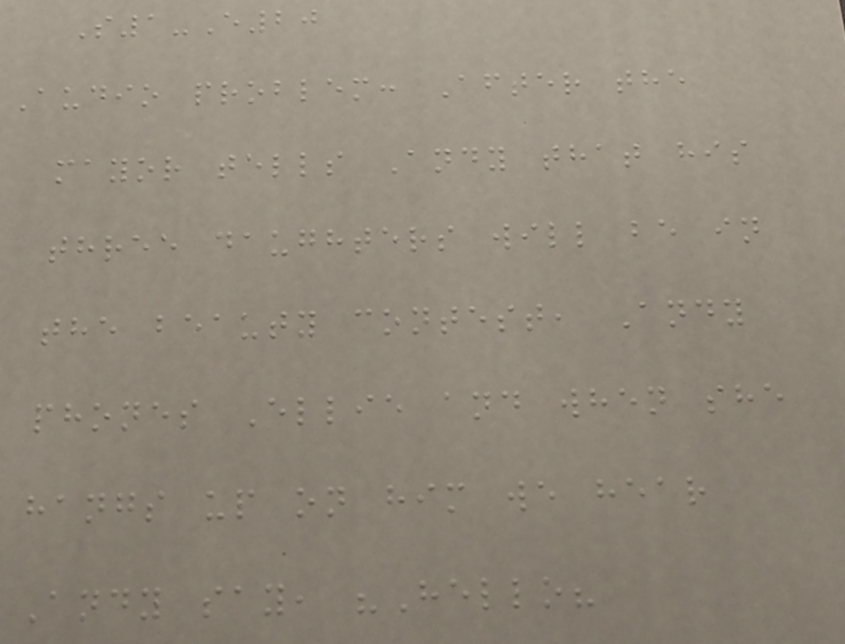S1-E20
Audio problem: After the
mayor tells Andy that his
three daughters will be in
the beauty contest, Andy
phones Ellie and when she
hangs up on him we hear
Andy say, "Hello?
